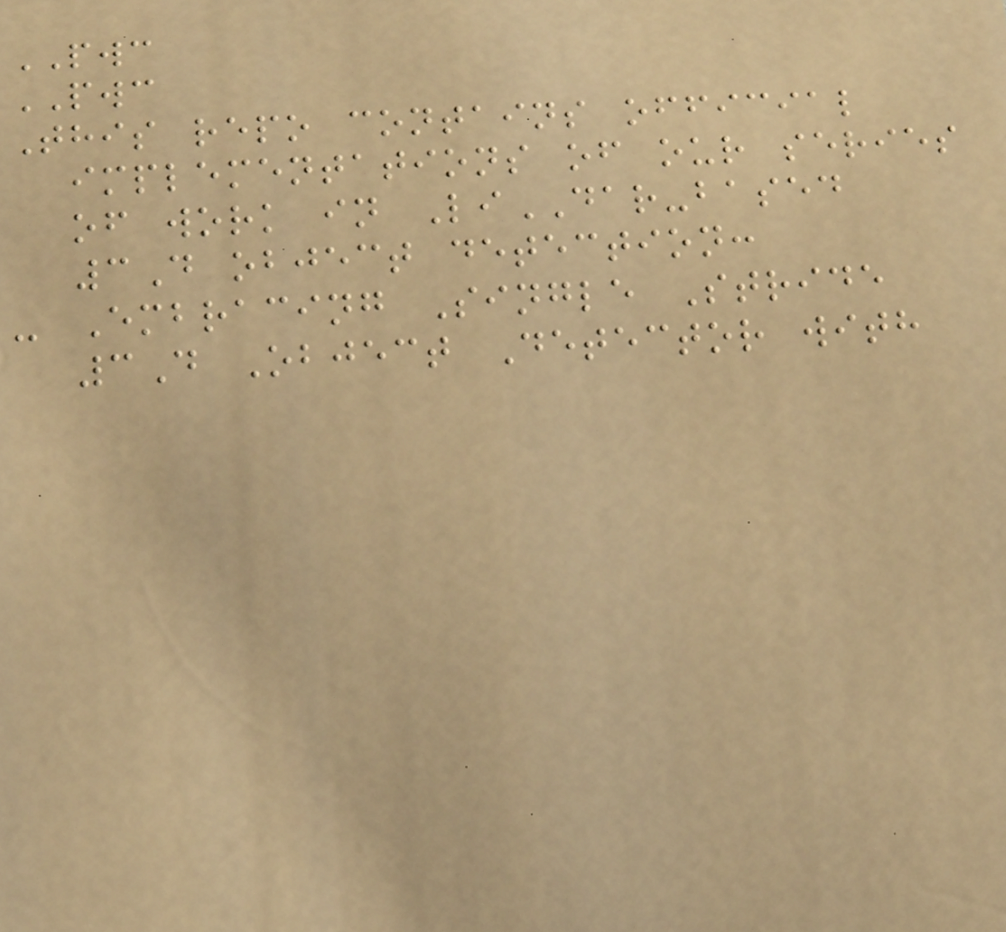PWC
PWC
This repo contains official
implementations of our series
of work in LiDAR-based
3D object detection:
- Embracing Single Stride
3D Object Detector with
